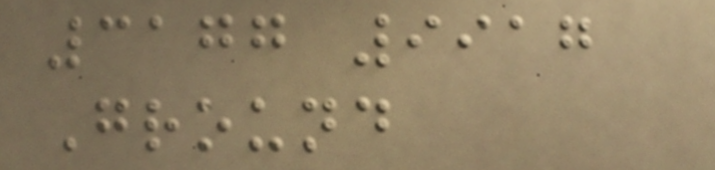3177 9917
Ground
